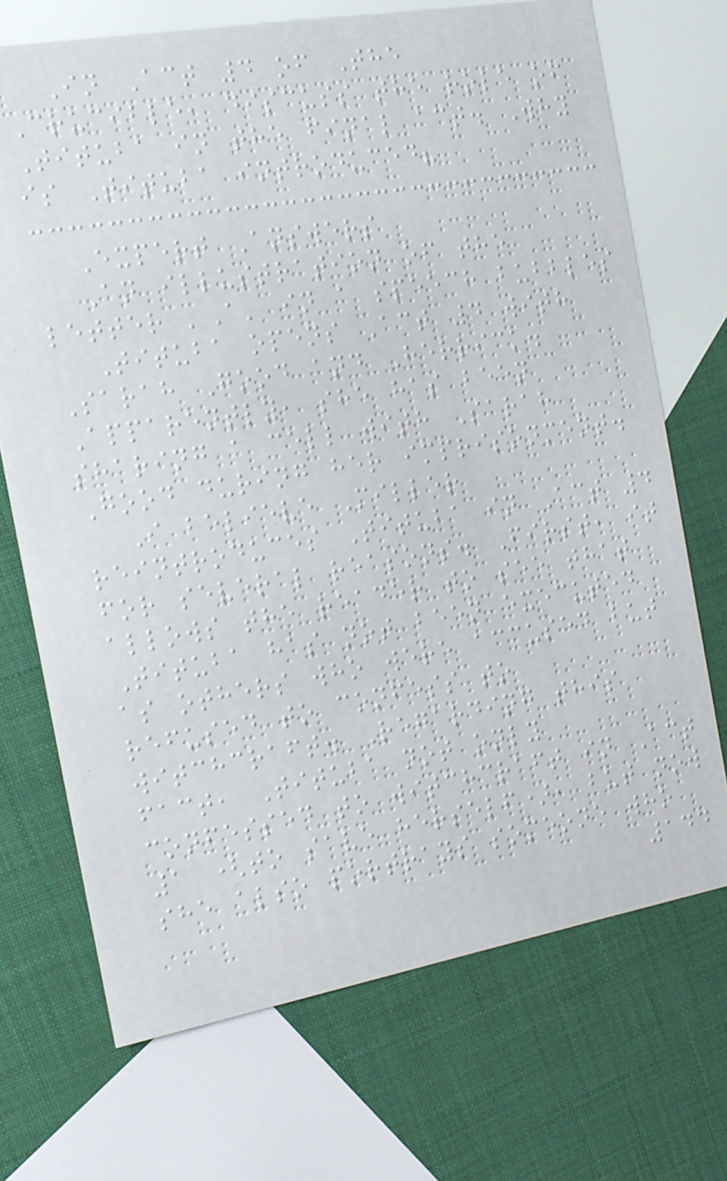In Act 4 of The
Crucible, discuss the role of
Tituba in the final act. Why
is Tituba introduced?
Expert Answers
An illustration of the
letter 'A' in a speech bubbles
Tituba opens Act 4 with
Sarah Good and Herrick.
Apparently, she has been
sharing a cell with Sarah
Good during her imprisonment.
I believe Miller
reintroduces Tituba in Act 4
for several reasons. First, it
allows the reader to see that
Tituba has not been executed
as others who were accused but
refused to confess to
witchcraft. Regarding this
fact, Tituba not only
confessed to witchcraft in Act
1 (to save herself), but now
she also portrays someone who
144
